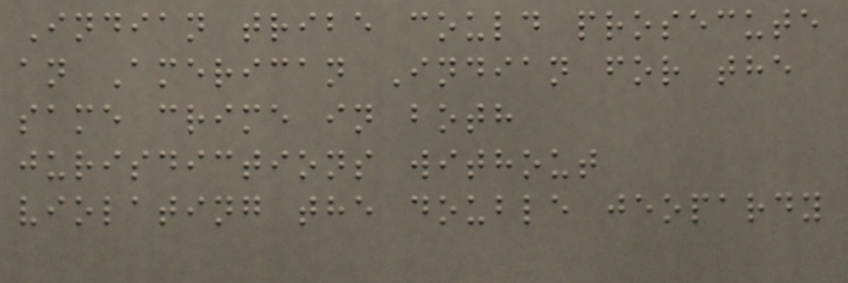Indian tribe could prosecute
an American Indian for the
same crime in both
jurisdictions without
violating the double jeopardy
